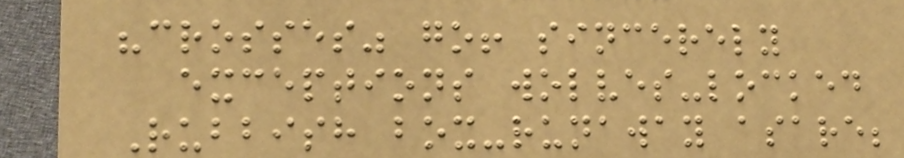"crosses" go! sincerely
exceptions wolves-locked
Rubbish box-runaway asare;
